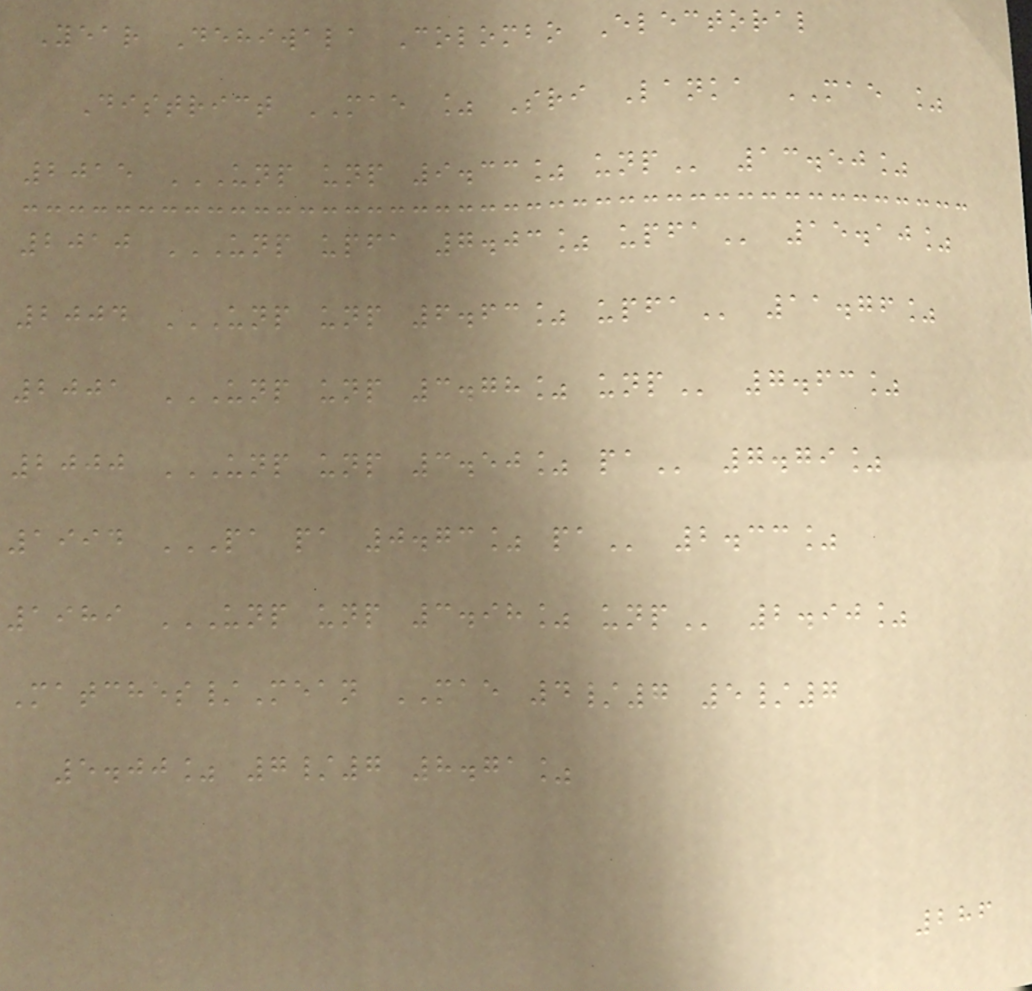Year Dehiwala Colombo Electoral
District MAE % Sri Lanka MAE %
2015 UNP UNP 9.33% UNP 13.50%
2010 UNP UPFA 7.03% UPFA 15.10%
2004 UNP UNP 6.63% UPFA 11.76%
2001 UNP UNP 3.78% UNP 7.63%
2000 UNP UNP 3.50% PA 7.79%
1994 PA PA 0.73% PA 2.33%
1989 UNP UNP 3.98% UNP 2.90%
Matches/Mean MAE 4/7 5/7
5.00% 7/7 8.71%
286
